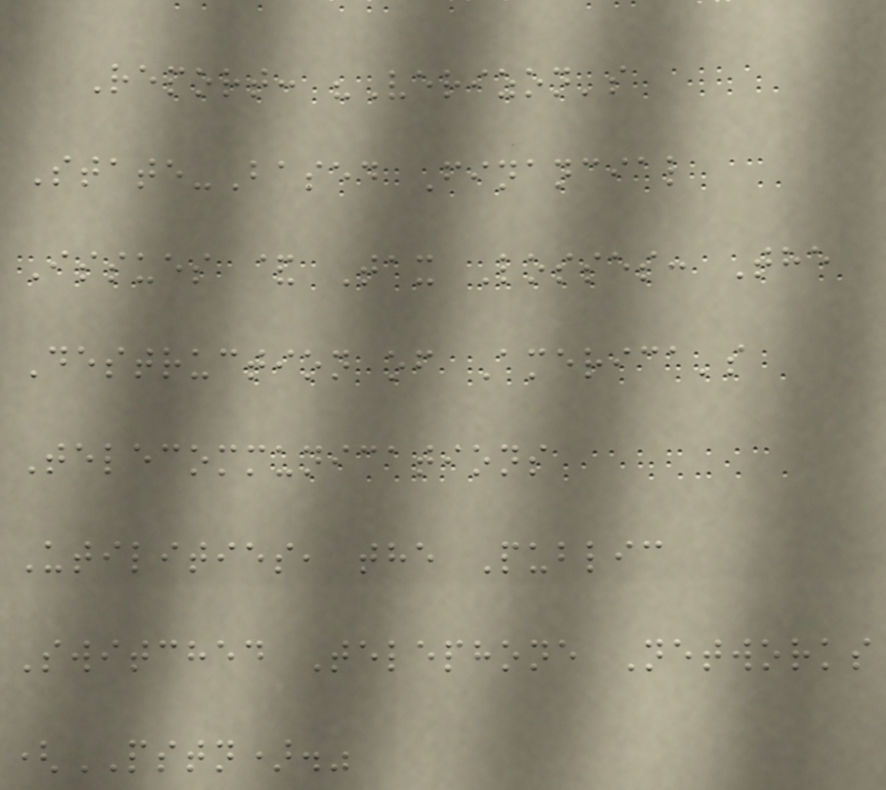Report: "Verizon's
State-Based Financial
Issues & Tax Losses: The
Destruction of America's
Telecommunications
Utilities, the Public
Switched Telephone Networks
(PSTN)."
